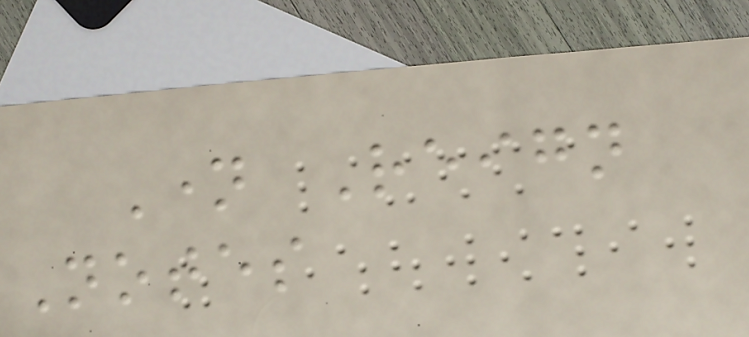Name Reign
Notes
